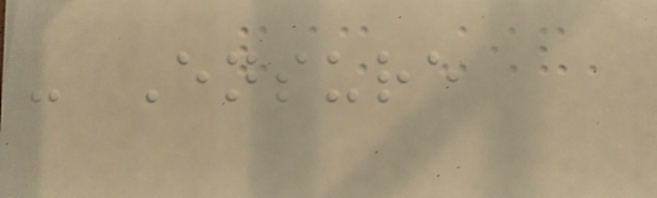- Ensure
